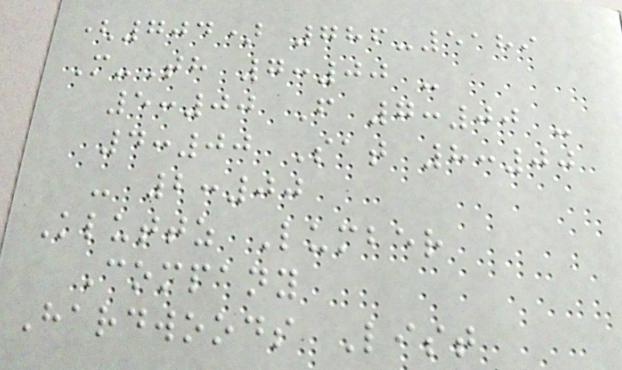(704) 786-5189
M-Th 7:00 -
5:00 F 7:00 -
4:00 Sat 8:00
- 2:00
Kluttz Lumber
Company
Hardwoods List
